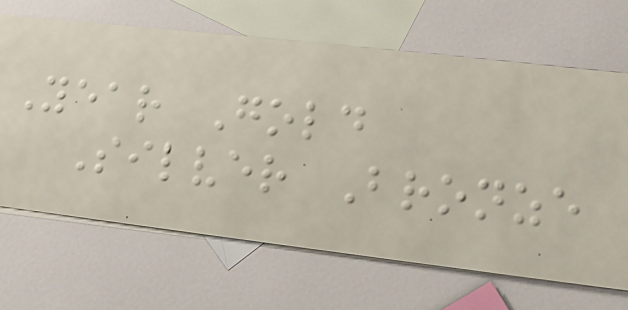Year Gold
Silver Bronze
